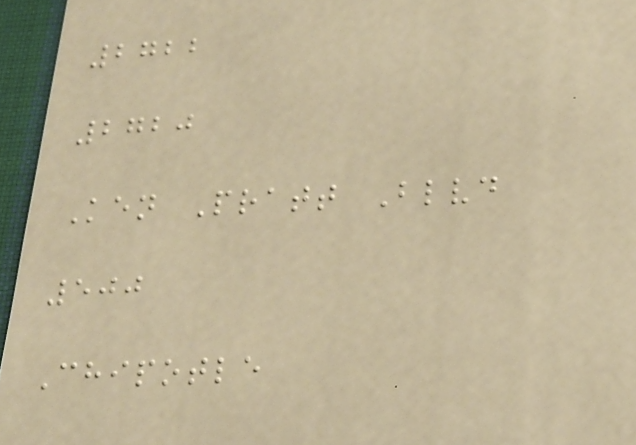2722
2720
Ken Pratt Blvd
500
Chipotle
